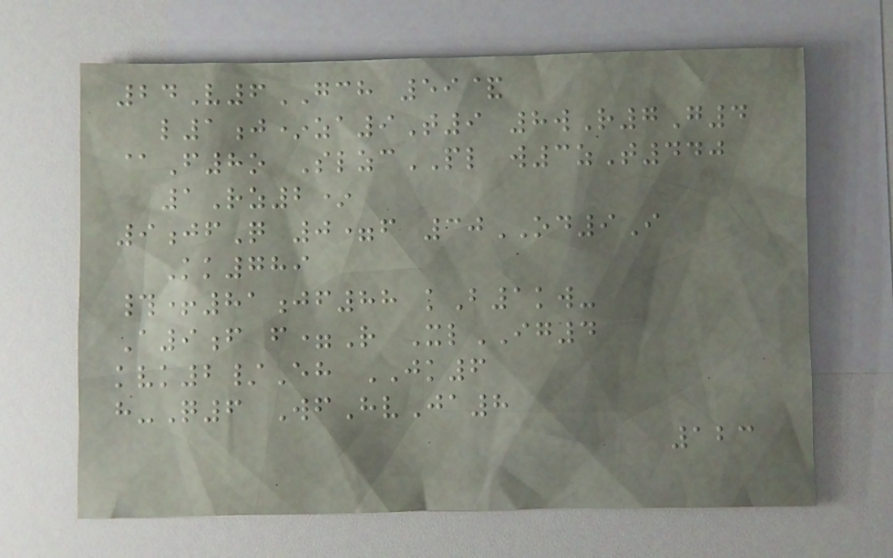24V6GCH 59&
l1j*za9T9 8wR7G4
@F8o SlzcPL w3zT440
1Rz2*
9jfQ 0=f 30OD9I
Kk789
#+81jf88 kB1kw-
A9f f=R XlIG4
kvk2/Eh JK6
h-Q6 WfHvJa8
123
